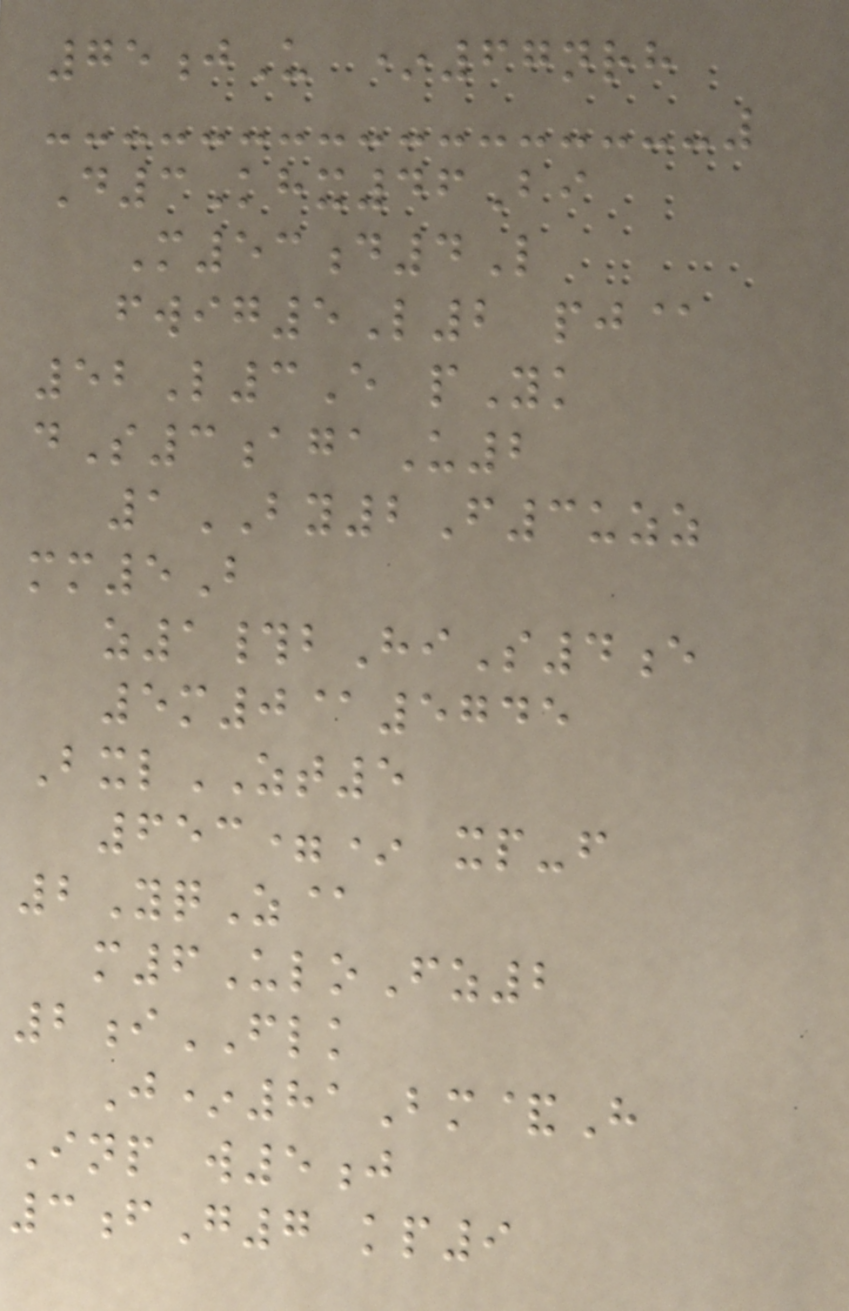75jU *67nrh
D3Khx46Bi
M53d4L
fwig5L2 pj@
52L3E pYk
dS3agaU2
1BY2F3uzz
mm5B
z1#bHiS4e
5m0@5745
BxlZT5
653=* xp-f
2YqZ@
m6UloFz2
2iFLK
J*81Bm&H
Inp w5j
3fG7 kp9
